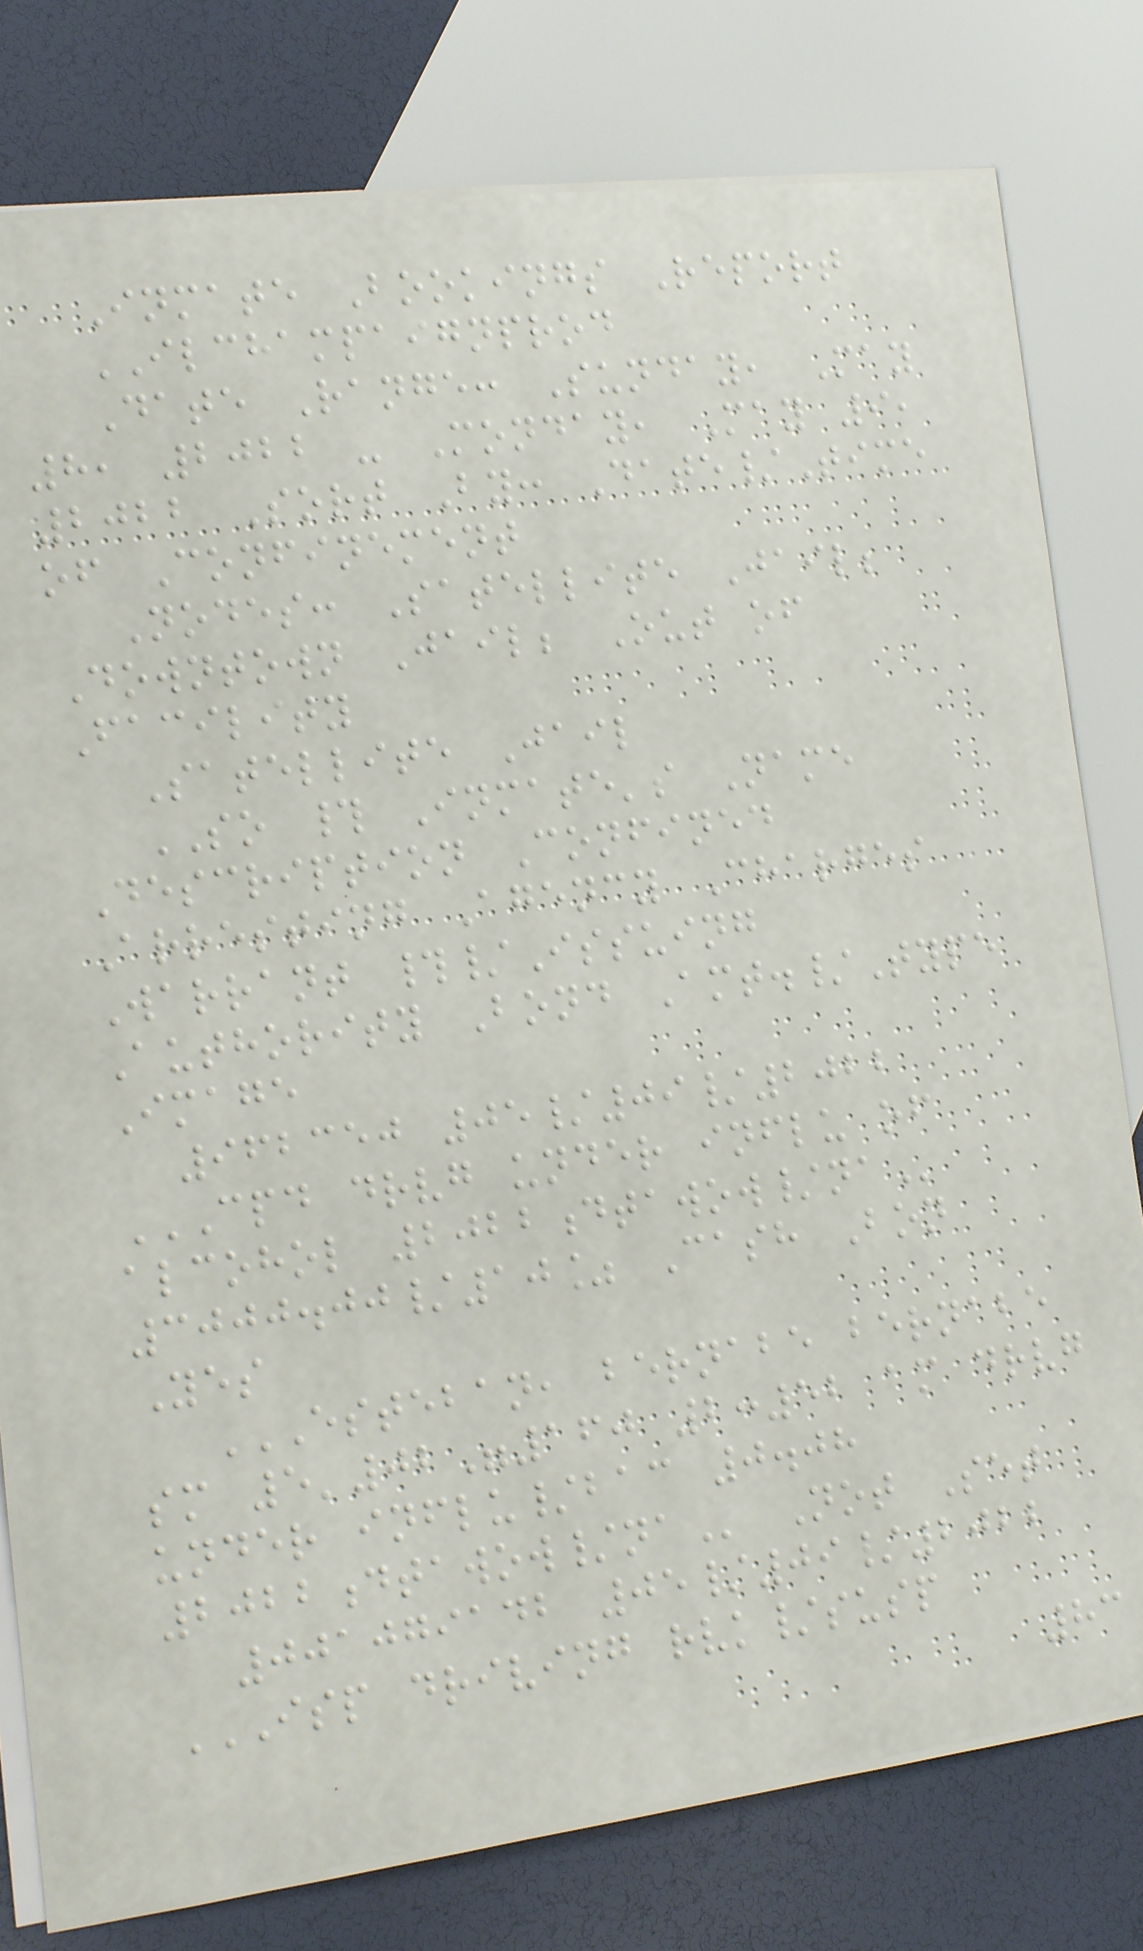Inmate Bookings Report
ILCHAMPAIGNPROD
Date Range: Sunday, May
8, 2022 - Monday, May 9,
2022 Sort By: Date/Time
of Confinement
Nodes: Satellite Jail;
Downtown Jail; Out of
Facility
Satellite Jail
SO # Inmate's Name
Description Confined
Arresting Agency Charges
Warrant #/Issuing
Authority Bond Amt./Type
Image
962350 05/09/2022
CPD DRVG UNDER INFLU OF
ALCOHOL 2022DTAWOW/NA
3000.00/10% Cash Bon
Yes
ESTEBAN, BERNABE BERNABE
SM 5'02"160 2:52 AM DRVG
UNDER INFLU/BAC 0.08
2022DTAWOW/NA Not Set
001079142 05/09/2022
ISP DRIVING RVK/SUSP
83
